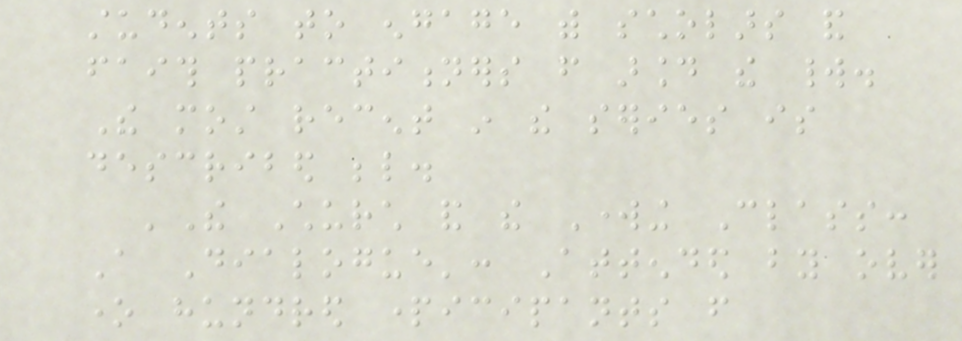students to engage with scholars and
faith practitioners from around the world.
The most recent in the series is
described below.
'The Church and the Working Class:
A Dialogue': Attended by over
one hundred participants from
